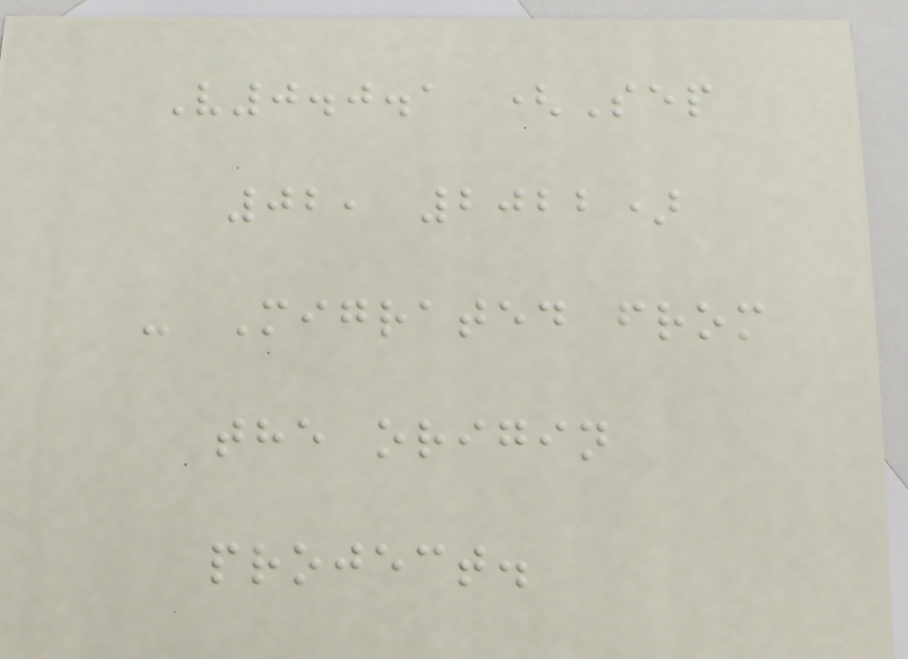V0.0.1 (Sep
02, 2022)
- Migrated from
the origin
project.
